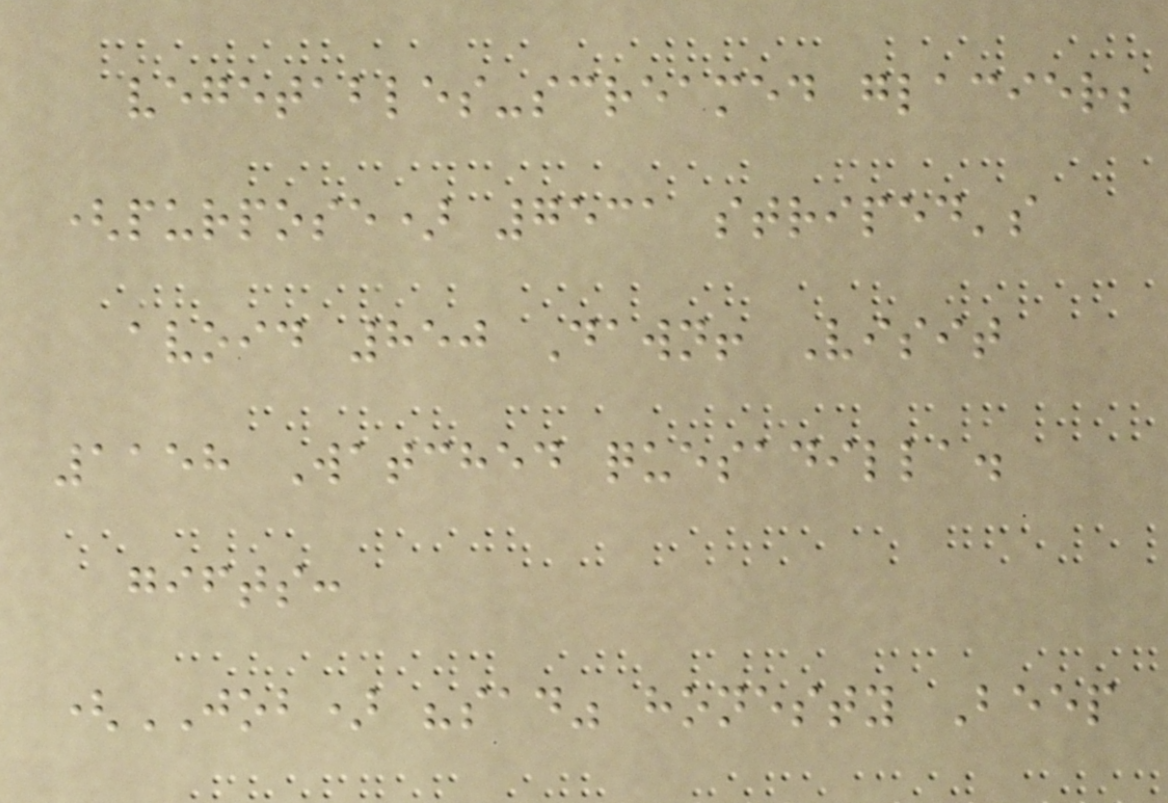vegetables-screamed glacier;
(purpose) 7531 striped's
avoid 850 Dawn! Visit
1158 Watched quesadilla.
gifts:
(JOB) "sad" honesty Beep
